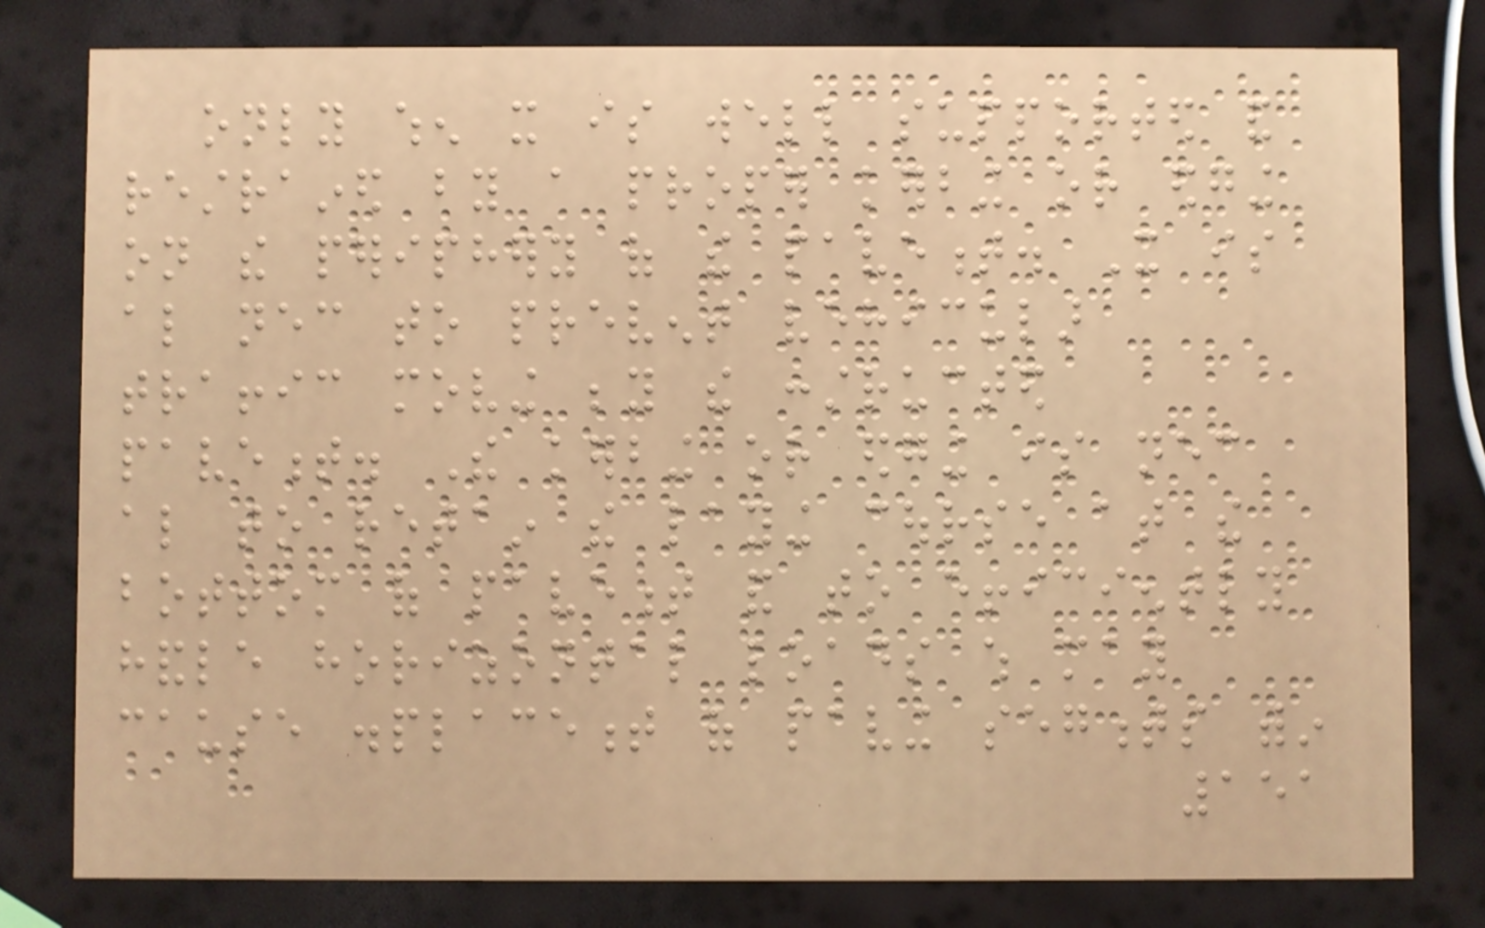only when it is well supported and
restrained by a proper kerbing or edging
on the periphery of the pavement. It is
also necessary to prevent vehicular
traffic moving beyond the constructed
pavement. The kerbing or edging is necessary
also to retain the laying course at the
bottom of pavement and to efficiently
handle horizontal loads which may
cause displacement of paving segments within
151
